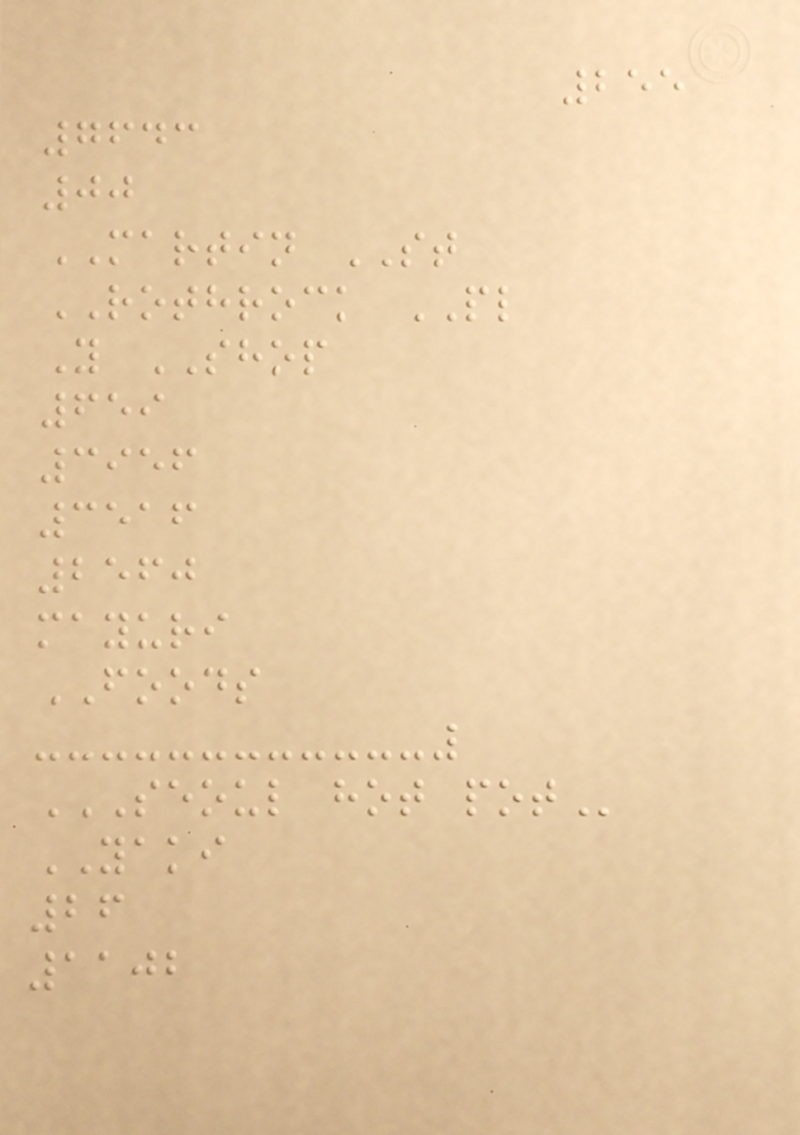255
7643
00
MARTIN ST
ROTHROCK PL
Y SHOP
659
3956
3516
2560
mayuri
FOODS
SEOUL HOT POT
YAKI
26
1102
